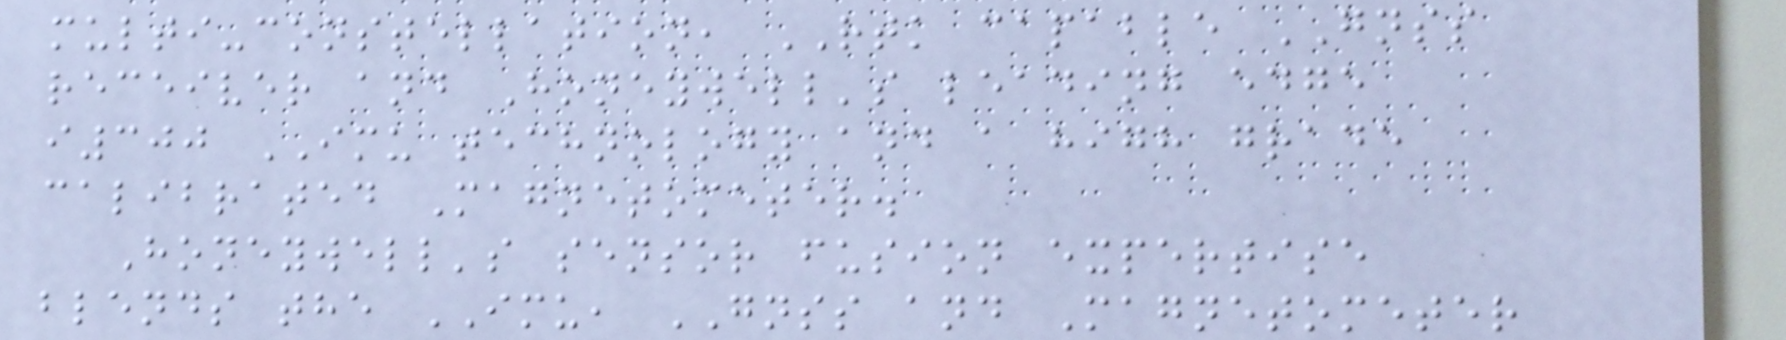multi-constellation, RTK capable GNSS
receiver and Honeywell's leading edge
i300 IMU technology and a high grade
calibrated Magnetometer.
Honeywell's sensor fusion expertise
blends the IMU, GNSS and Magnetometer
